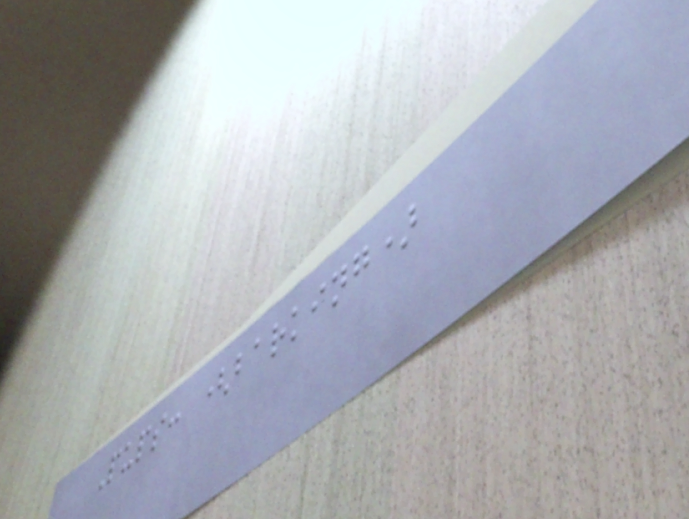Pups: (barking)
